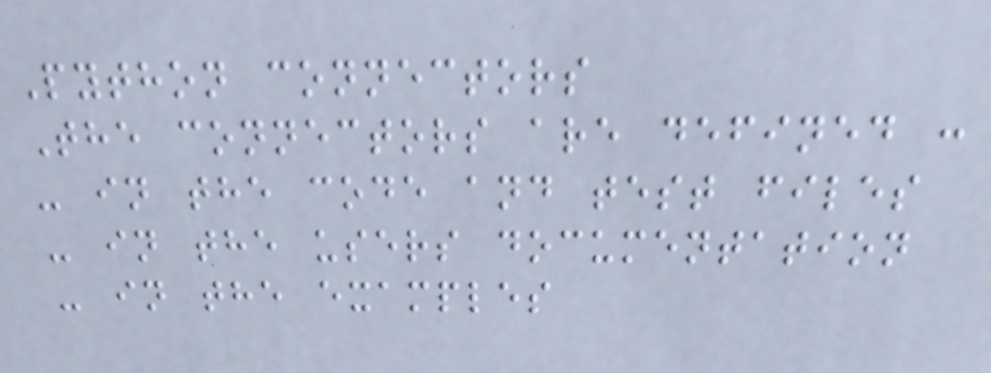Python connectors
The connectors are defined :
- in the code and test files
- in the users documentation
- in the examples
